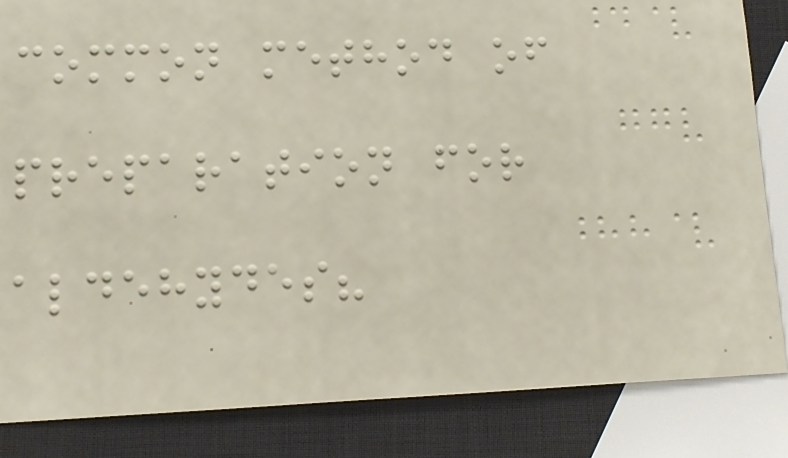common method of
preparation for
aldehydes?
